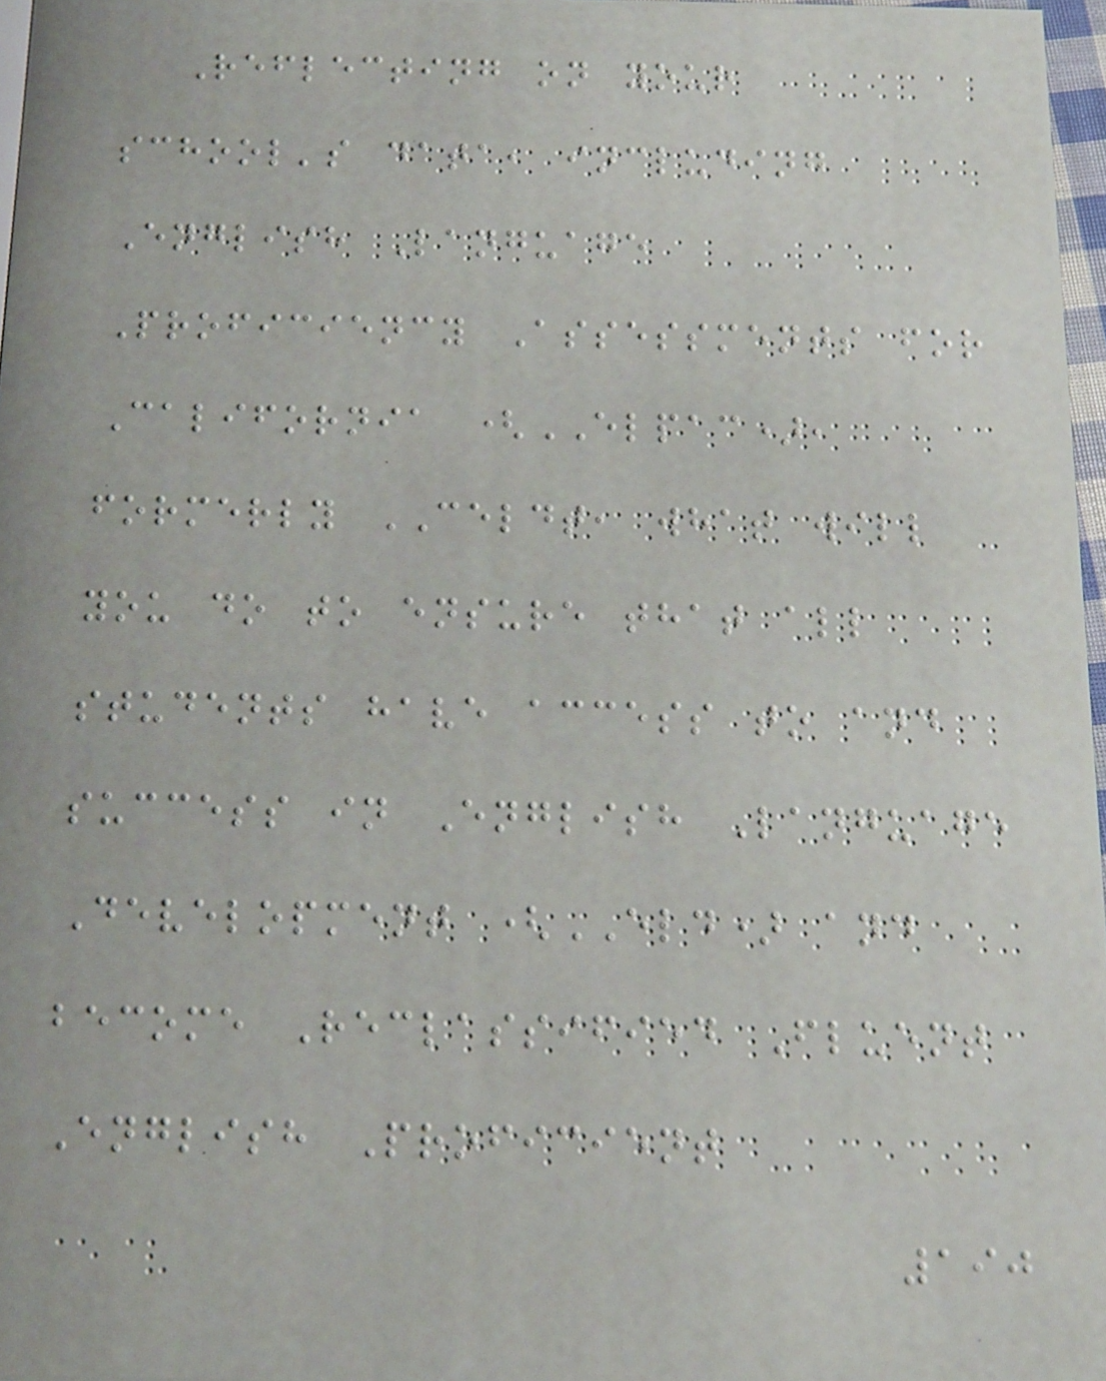Reflecting on your
school's data, including
English Language
Proficiency Assessments for
California (ELPAC),
formerly CELDT, what will
you do to ensure that all
students have access to and
success in English Language
Development (ELD) and
become Reclassified Fluent
English Proficient
190
